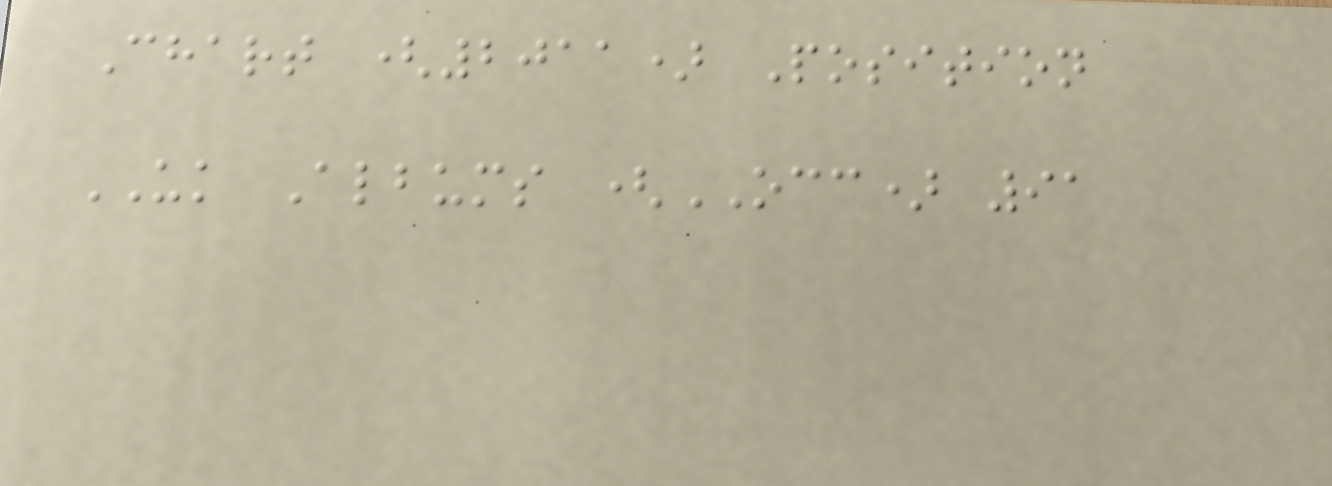Chart (2011) Position
UK Albums (OCC) 91
